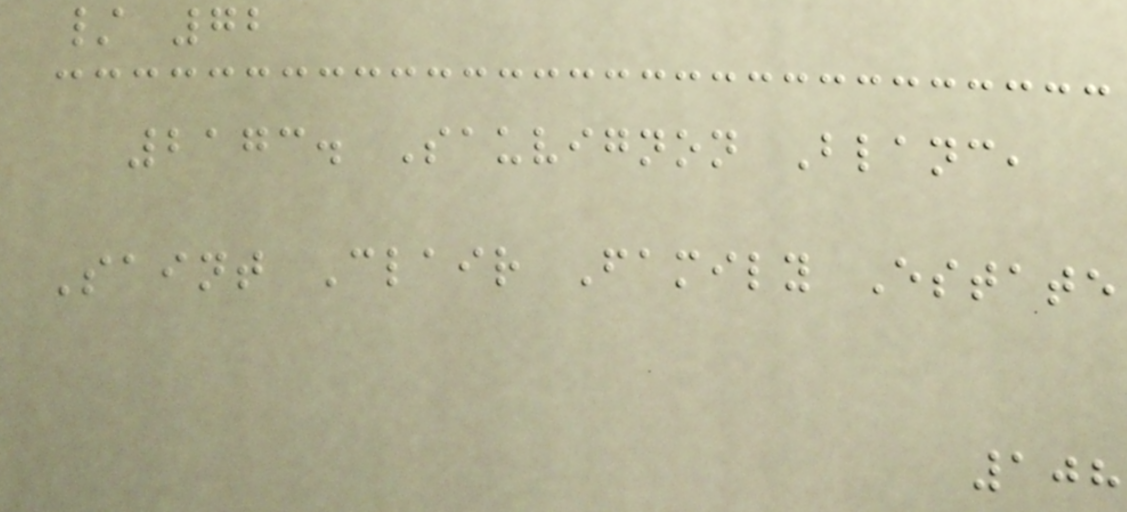/ 72
2173. Sauvignon Blanc,
Saint Clair Family Estate
108
